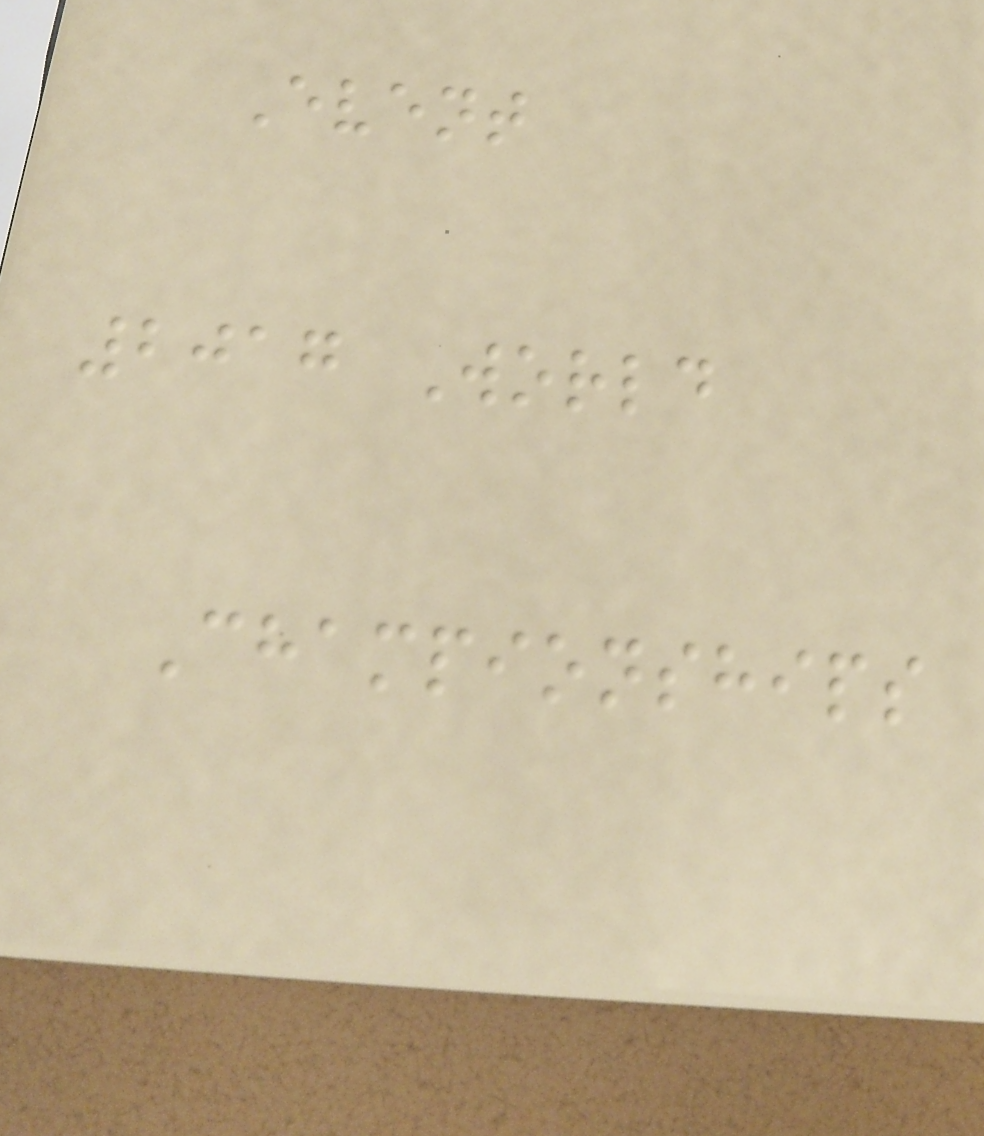Event
2017 World
Championships
